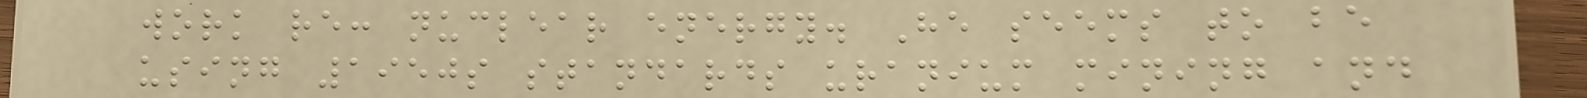work re: nuclear energy. He seems to be
using 1950s standards uranium mining and
